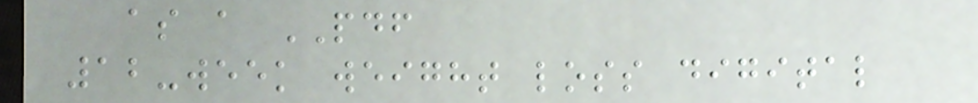as a PDF
12-week weight loss digital
